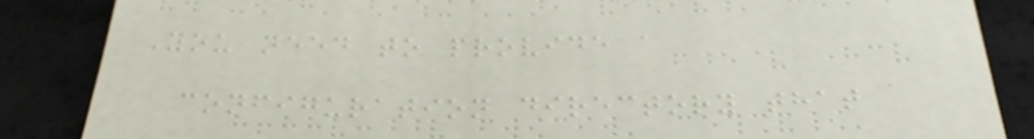You need to provide a
configuration directory that
